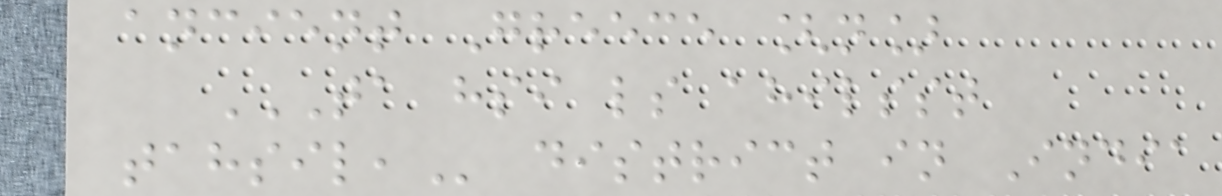ancient Greece [n]
TA HSI LS AHILSST
TAHSIL, district in India
